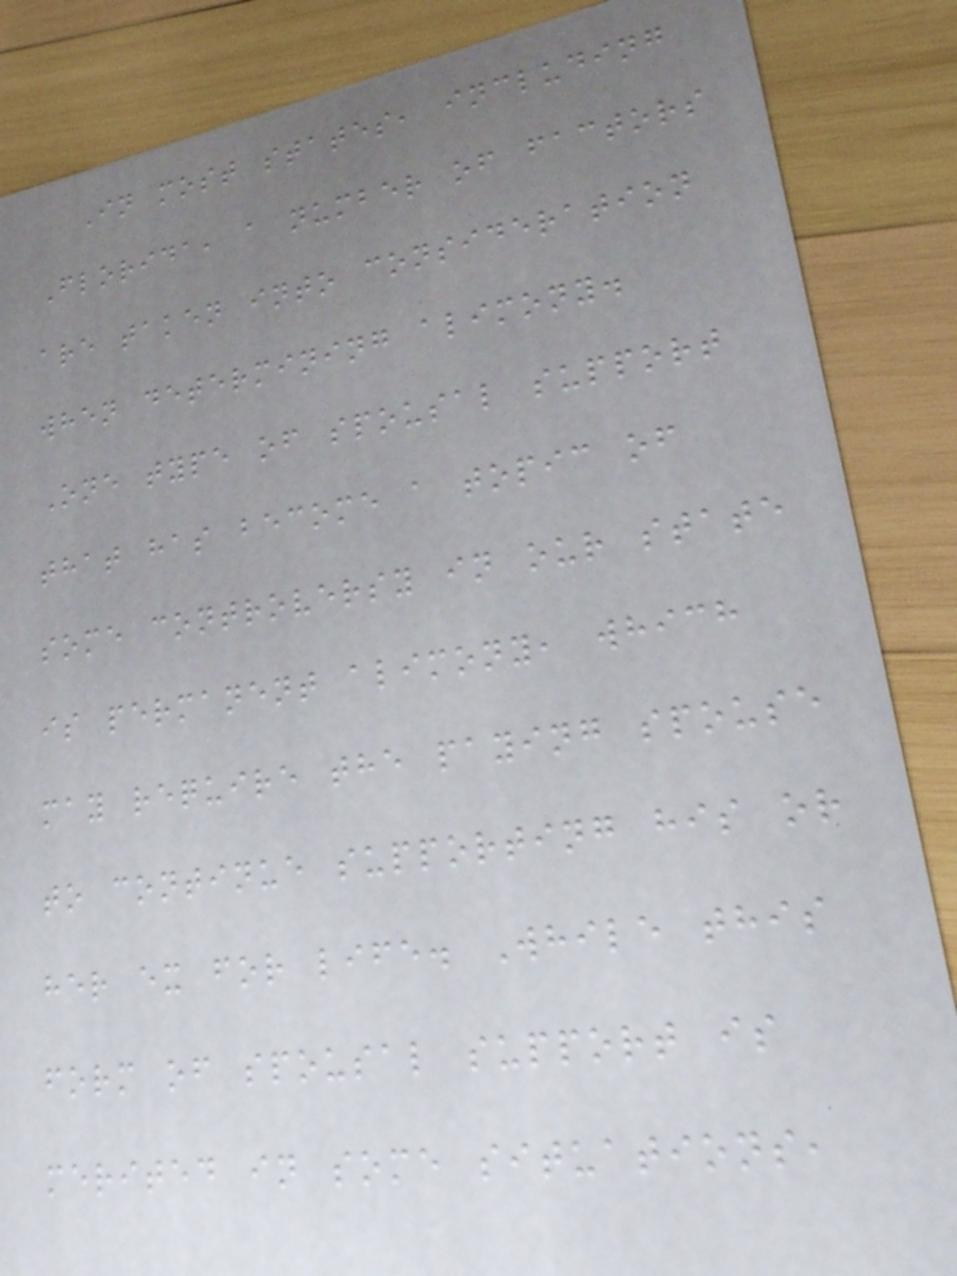In most states, including
Florida, a number of factors
are taken into consideration
when determining alimony.
One type of spousal support
that has become a topic of
some controversy in our state
is permanent alimony, which
may require the paying spouse
to continue supporting his or
her ex for life. While this
form of spousal support is
merited in some situations,
